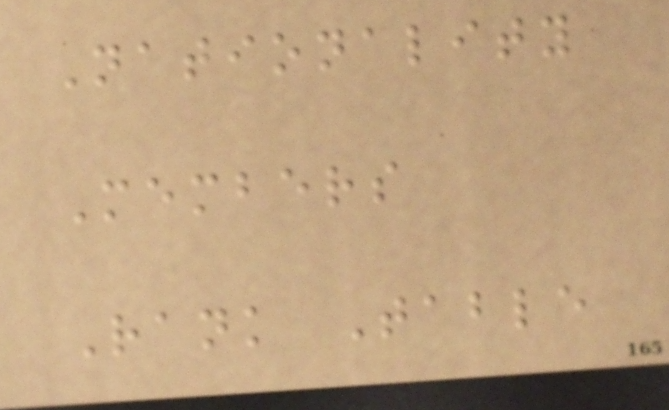Nationality
Members
Rank Table
